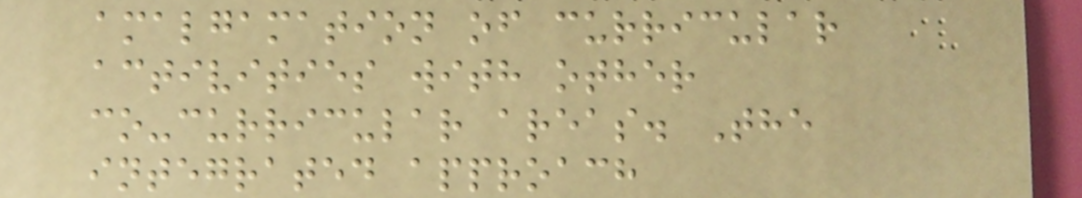amalgamation of curricular
activities with other
co-curricular areas. The
integrated approach
